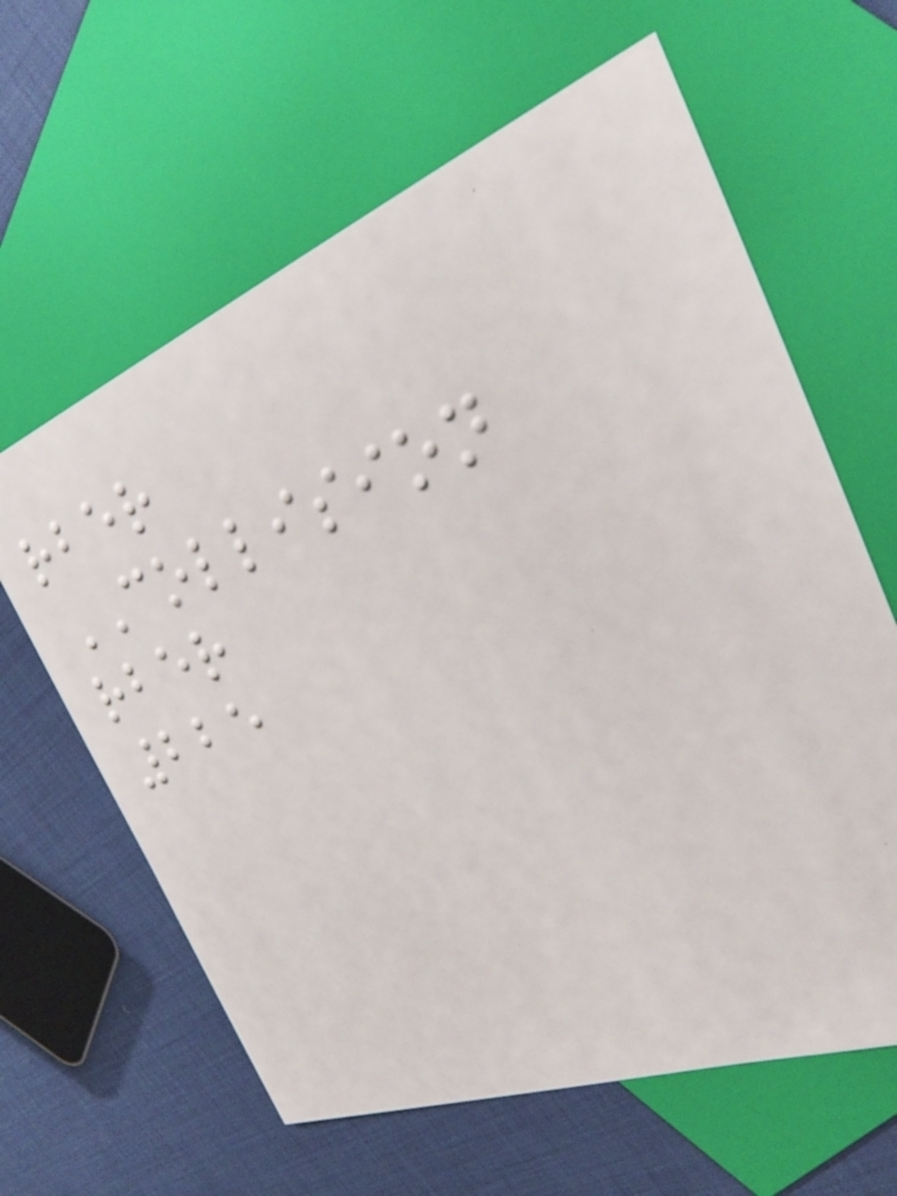rber
COLLISION
rber
225
